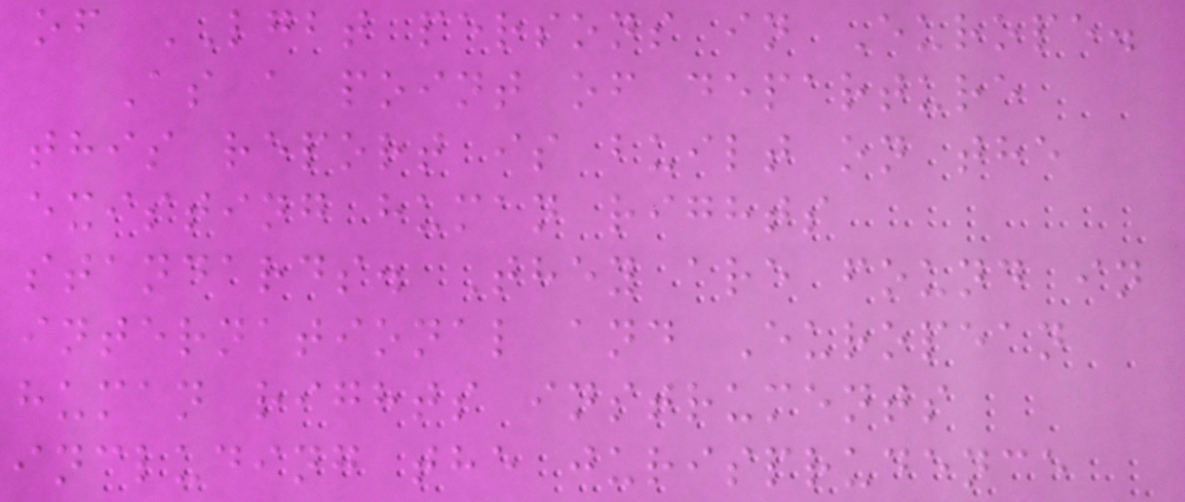of LGBT persons in Europe.
As a point of departure
this report is built on the
existing human rights
standards. They are found in
international and European
human rights instruments
including the jurisprudence
